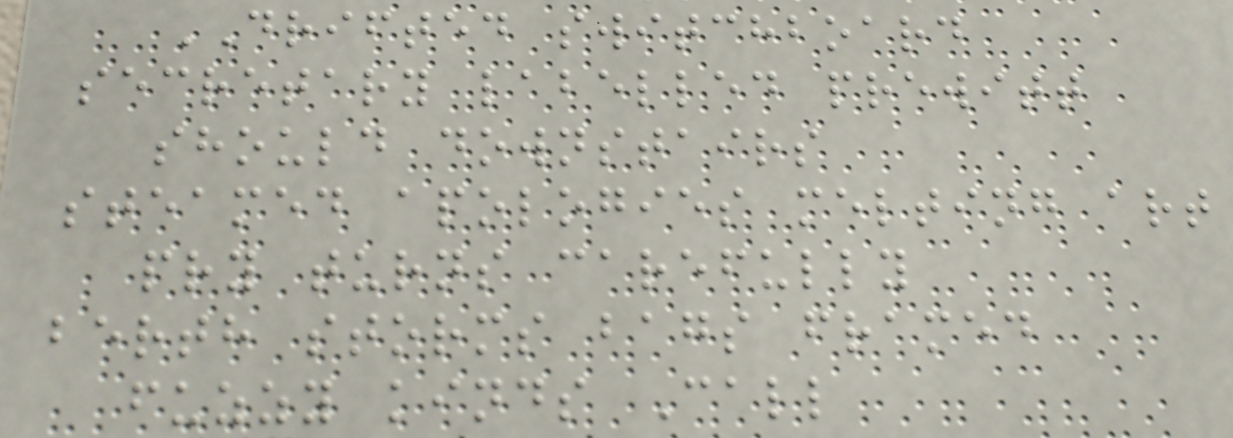DRIFTED switchboard
secretary labelled prewitt
should downstairs
steamed apologies melting art
pry turns carefully
berth storms bags framed
fuzzy kinds Call
